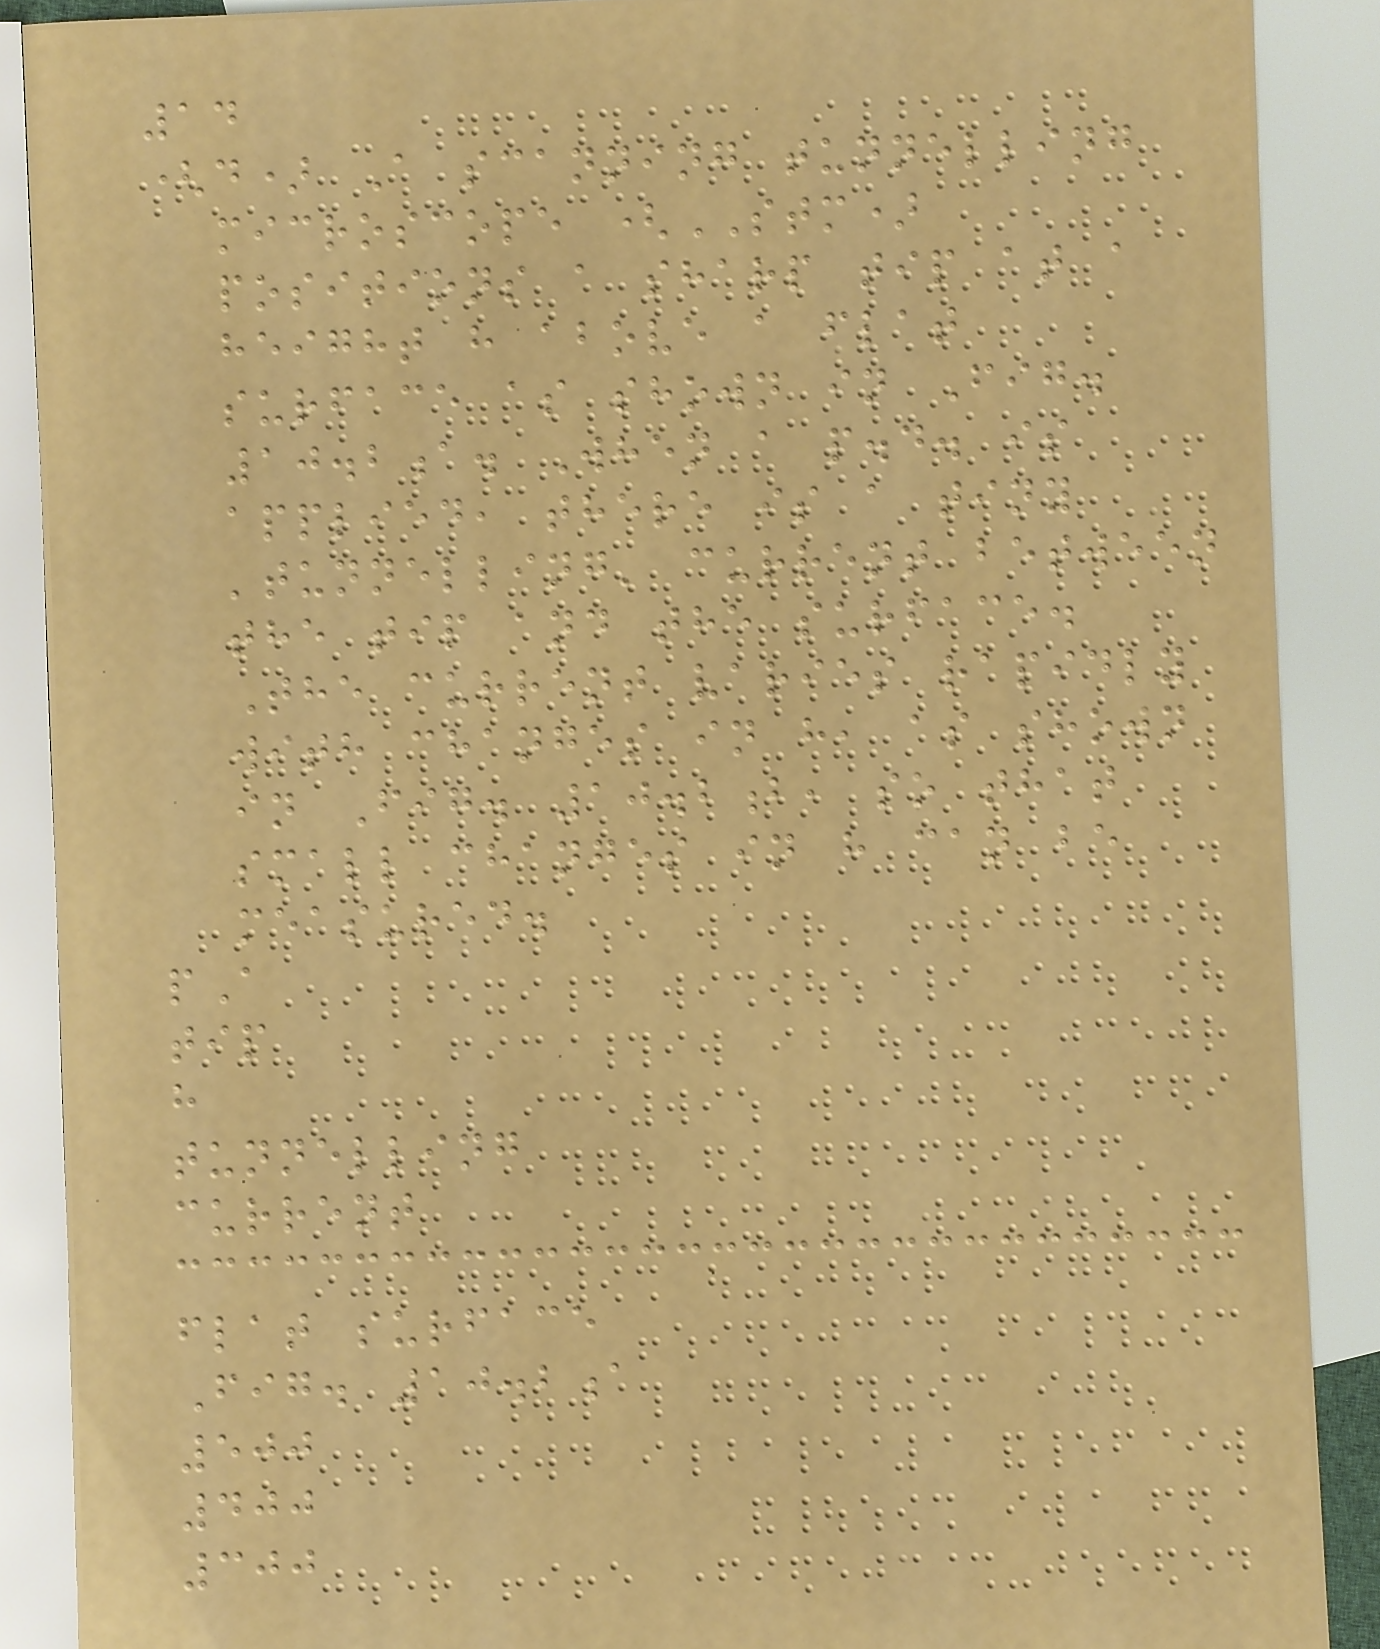14
(d) A scanning tunnelling
microscope (STM)
positions a sharp tip at a
height h above a flat
surface as shown in Fig.
10.2a. When a p.d. is
applied, there is a tiny
'tunnelling' current between
the tip and the surface.
The current varies rapidly
with changes in h, as shown
in Fig. 10.2b, so that
small changes in h can be
measured.
pA
tip
h
tunnelling
current
flat surface
Fig. 10.2a
500
400
300
